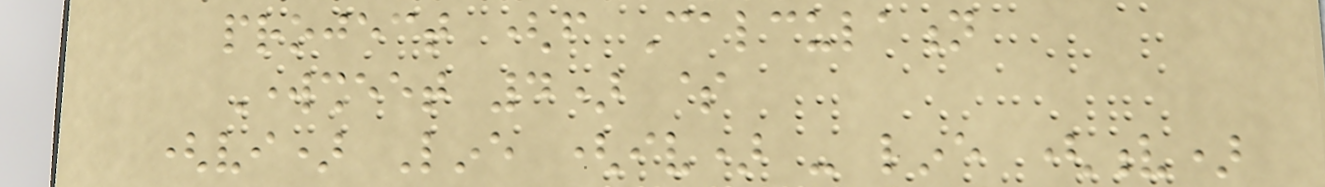project (from Calculation
Worksheet 4) $
(vi) Line (iv) - line (v)
